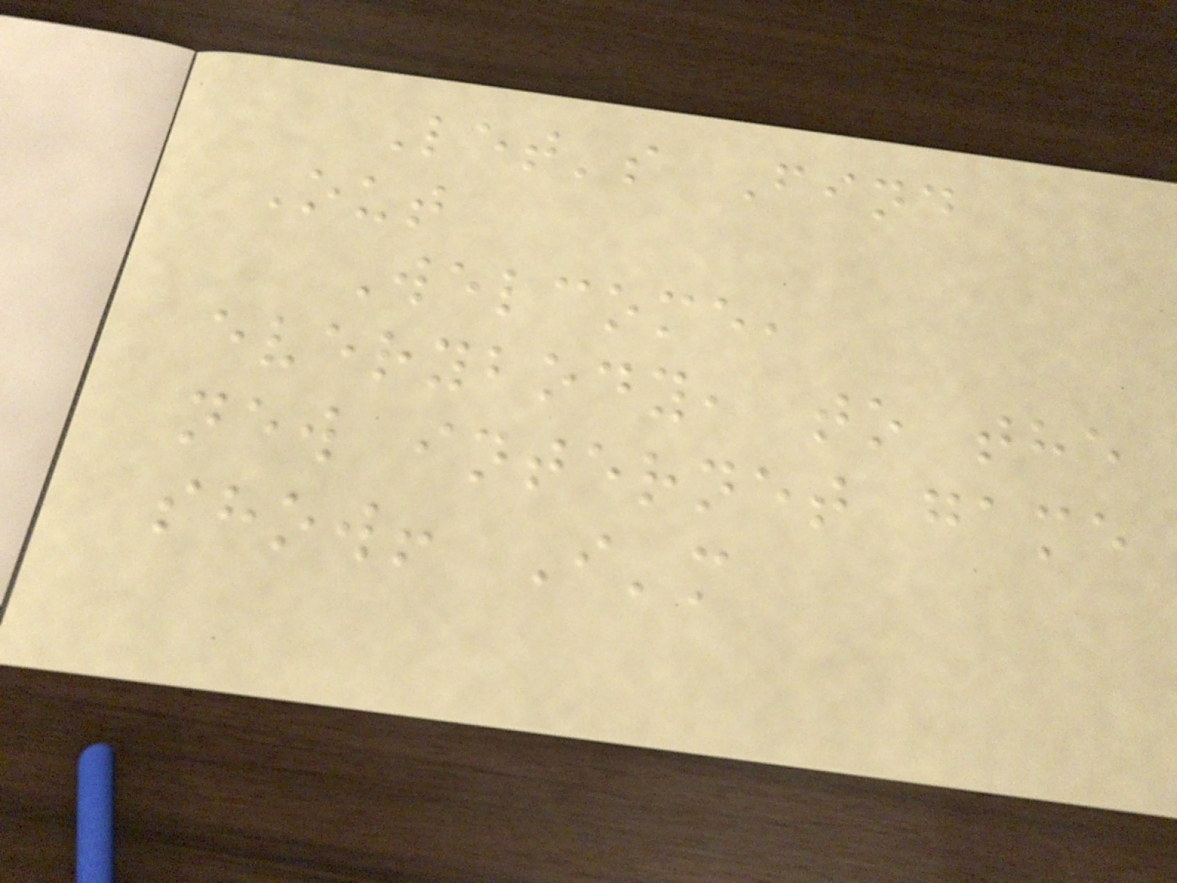Let's Find
Out
Welcome,
everybody, to the
new internet game
show! I'm
